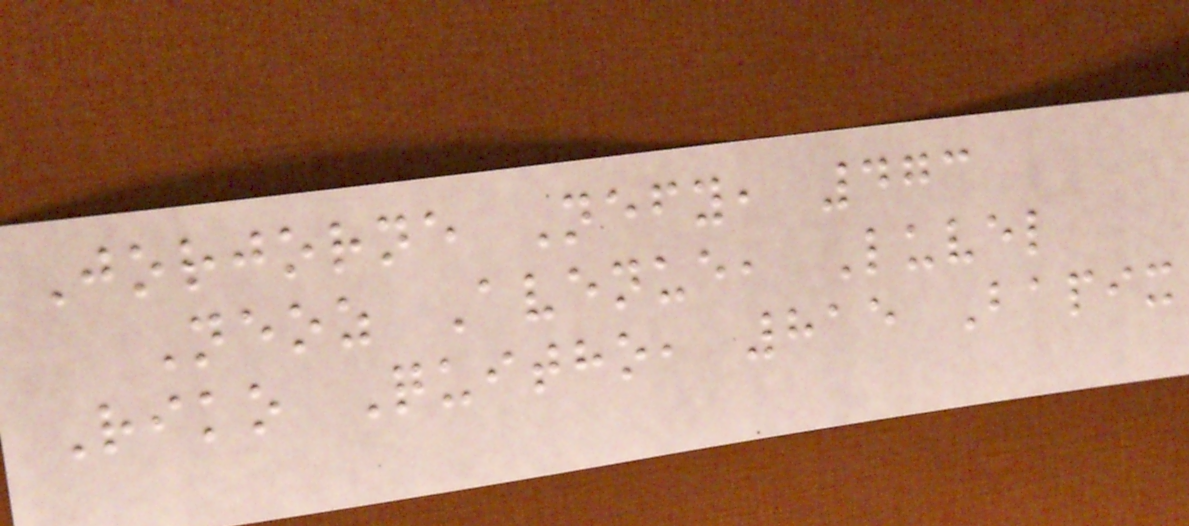Jorjorne Nefy, 473
Neoz Avenue, Luvel
Riko Quitho, 815 Bapix
